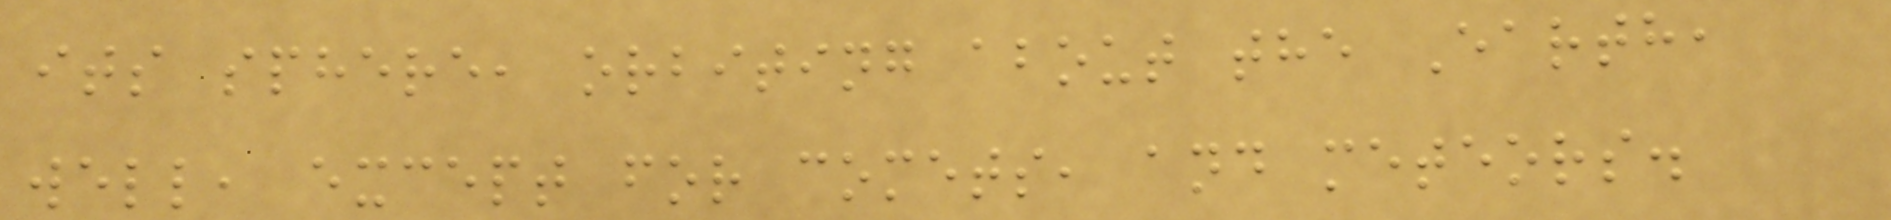its sphere, orbiting about the Earth,
well, except for comets, and meteors.
